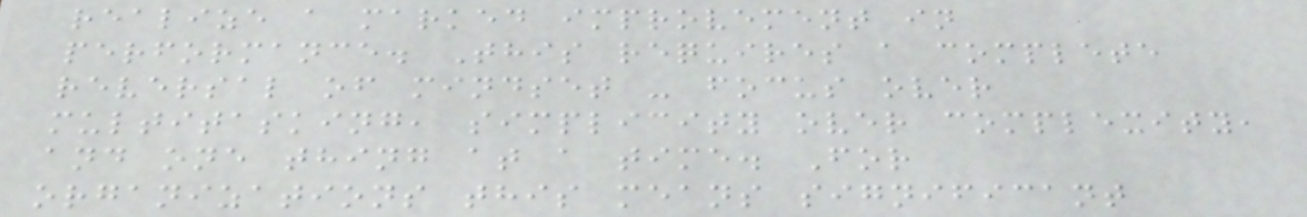realize a marked improvement in
performance. This requires a complete
reversal of mindset - focus over
multitasking, simplicity over complexity,
and one thing at a time. For
organizations this means significant
